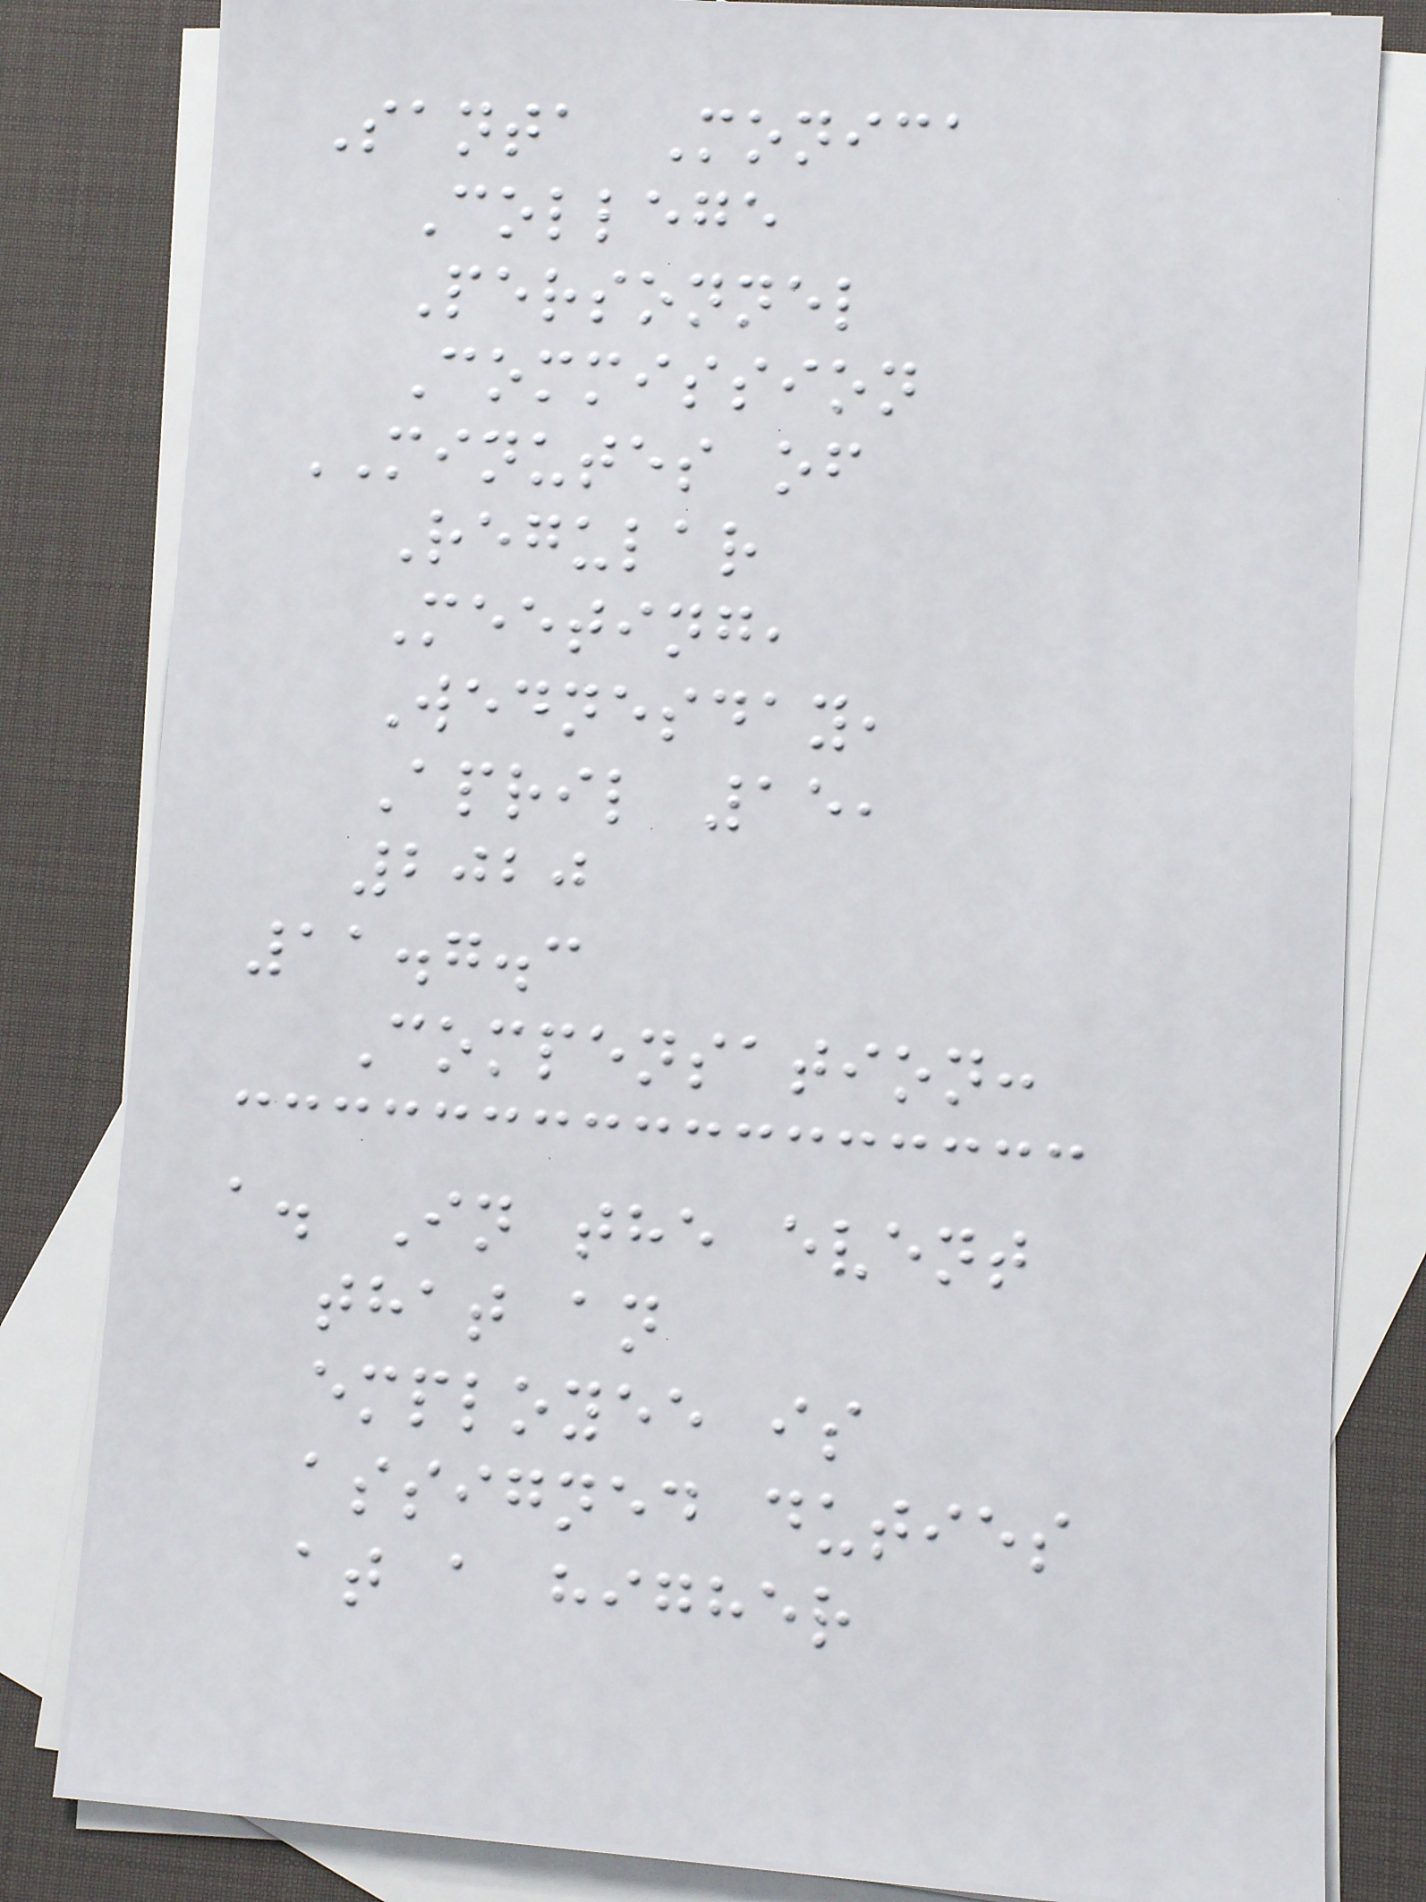Santa Monica
College
Personnel
Commission
MINUTES of
Regular
Meeting,
Wednesday,
April 15,
2020
11.7.3
Compensation:
a. In the event
that an
employee is
assigned duties
at a higher
